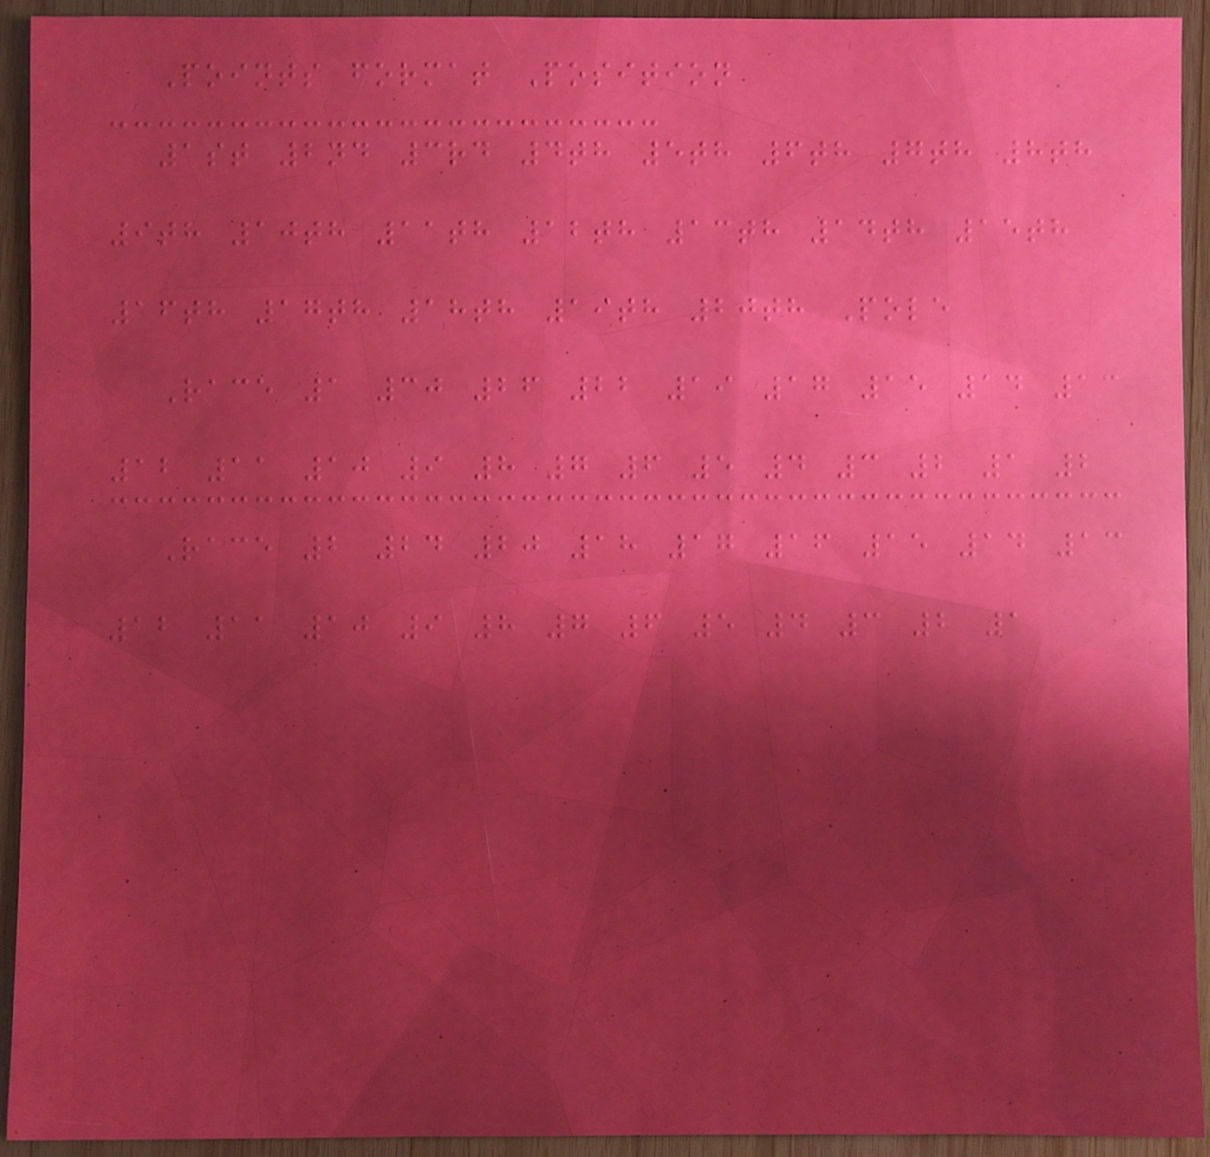Points format Position
1st 2nd 3rd 4th 5th 6th 7th 8th
9th 10th 11th 12th 13th 14th 15th
16th 17th 18th 19th 20th Pole
Race 1 30 26 22 19 17 15 14 13
12 11 10 9 8 7 6 5 4 3 2 1 2
Race 2 24 20 18 17 16 15 14 13
12 11 10 9 8 7 6 5 4 3 2 1
